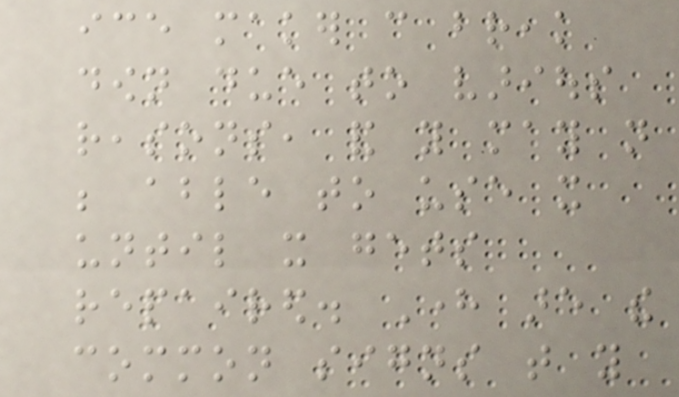ice maker can break
down due to various
reasons, and you may not
be able to use it
until it gets
repaired. Here are the
common signs that you
